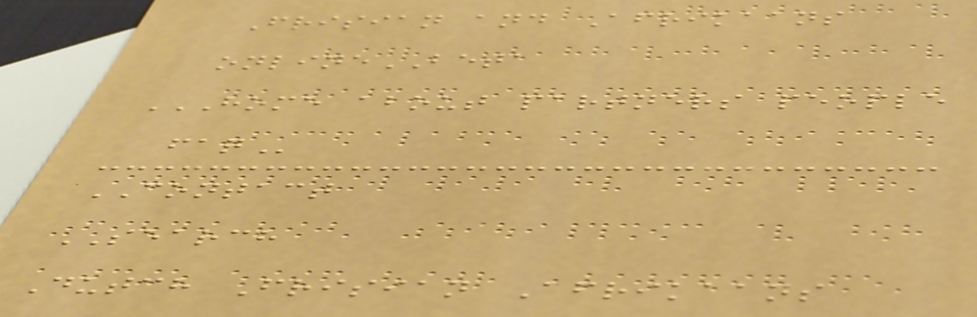Frisian and Afrikaans
onlineBETA
HOME ABOUT PARTNERS PEOPLE
FAQ
CONTACT
SEARCH
Dutch Frisian Afrikaans
